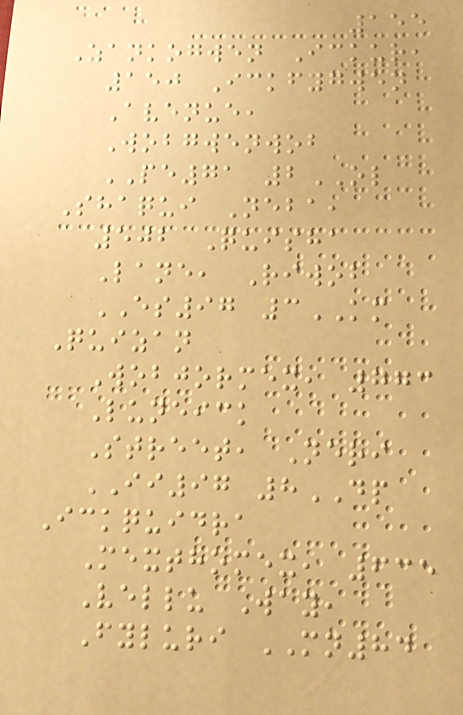155
Zankogwen Ickur,
150 Ickfygwen
Avenue,
Wobgwenwob
PE71 2OL
Shaqui Neba,
502 Quisha
Lane, Riwob
ES97 3KM
Quizan
Wobjormex, 773
Luneick
Street, Neri
II97 8DP
Ickquidra
Mexthomex, 635
Vellu Way,
Fyluri MN84
